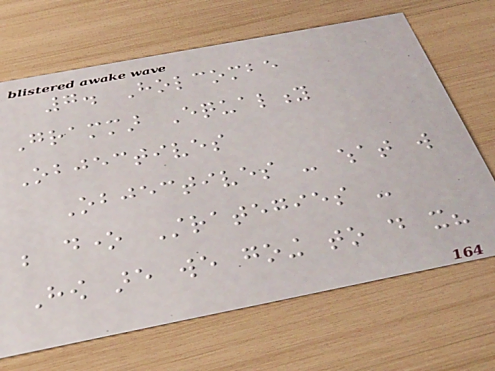7. Holcombe
Grammar Equality
Objectives
Objectives - what will
be done Strategies -
How are we going to do it?
